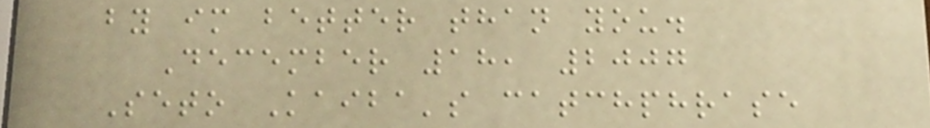by im better than you.
December 18, 2007
Seto Kaiba's catchphrase
